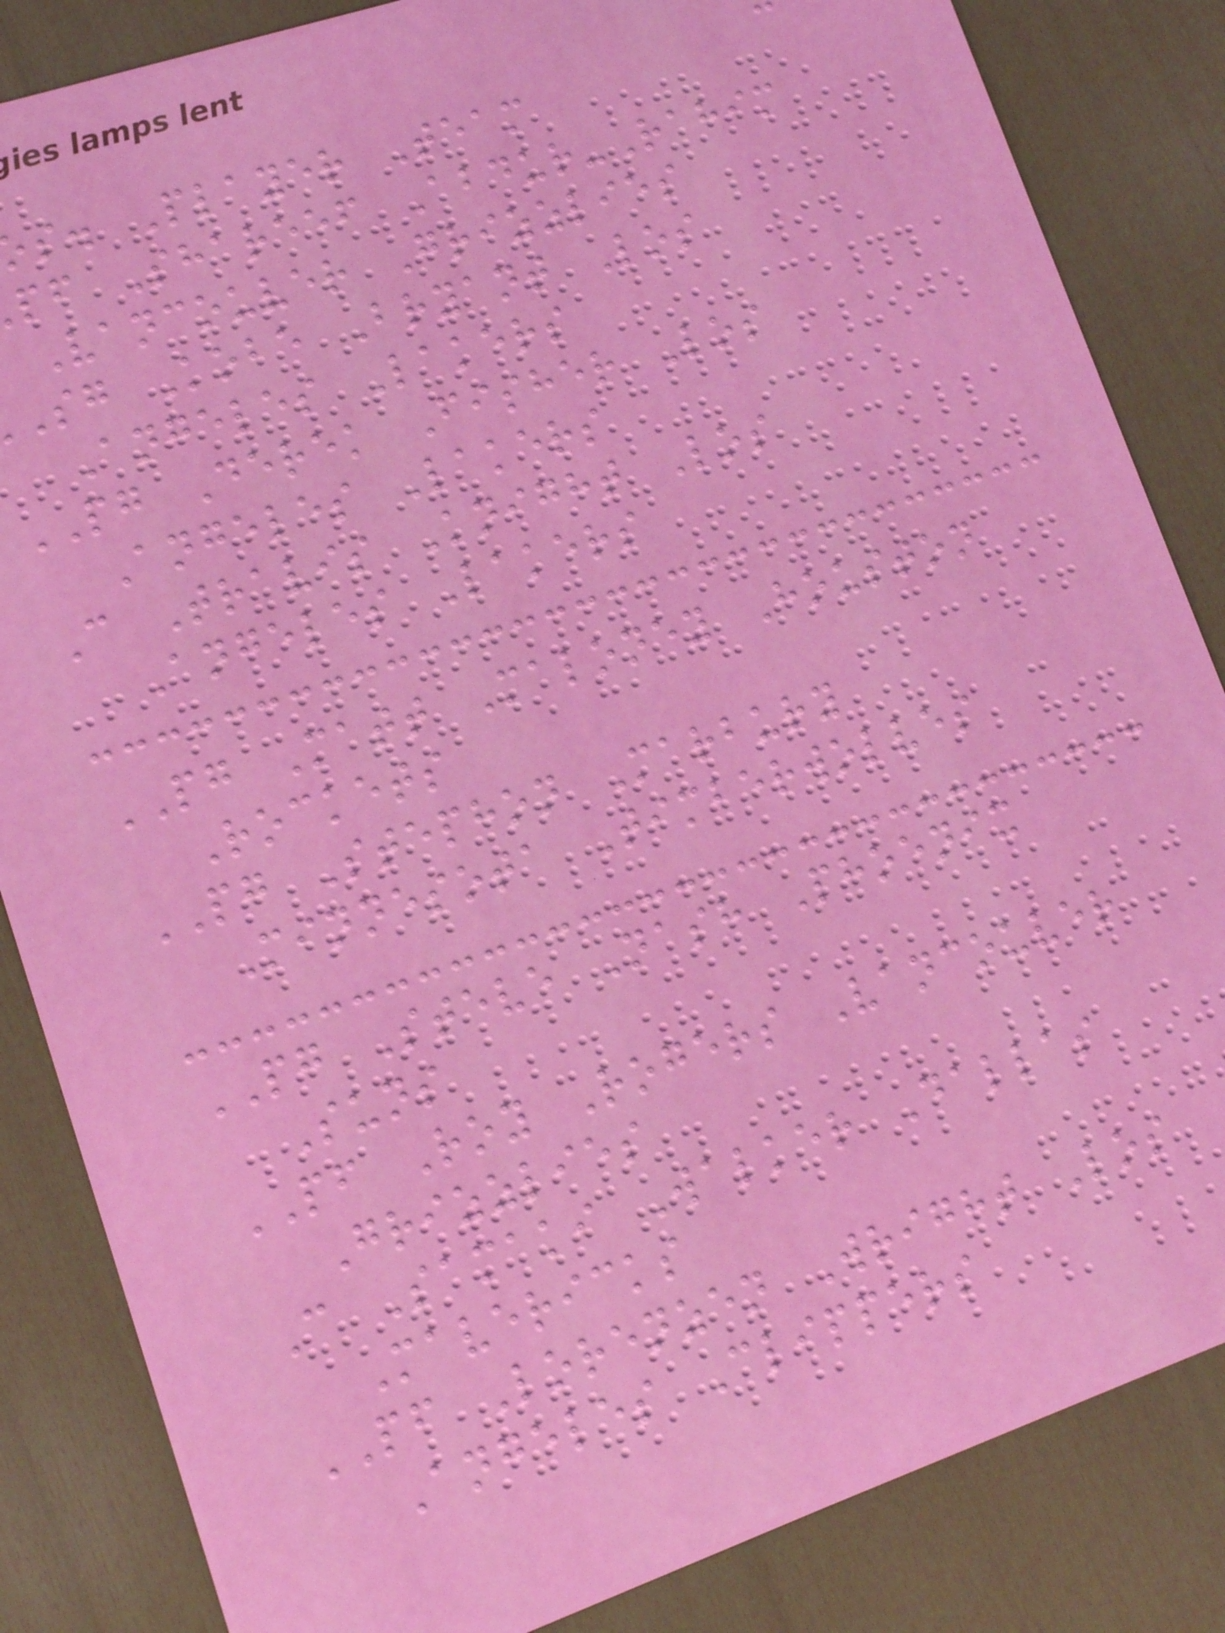s. Player Team
pf Shareef Abdur-Rahim
Vancouver Grizzlies
sg Kobe Bryant Los
Angeles Lakers
PG Derek Fisher Los
Angeles Lakers
C Travis Knight Los
Angeles Lakers
PG Matt Maloney Houston
Rockets
PG Stephon Marbury
Minnesota Timberwolves
PG Steve Nash Phoenix
Suns
PF Roy Rogers Vancouver
Grizzlies
C Samaki Walker Dallas
Mavericks
PF Lorenzen Wright Los
Angeles Clippers
